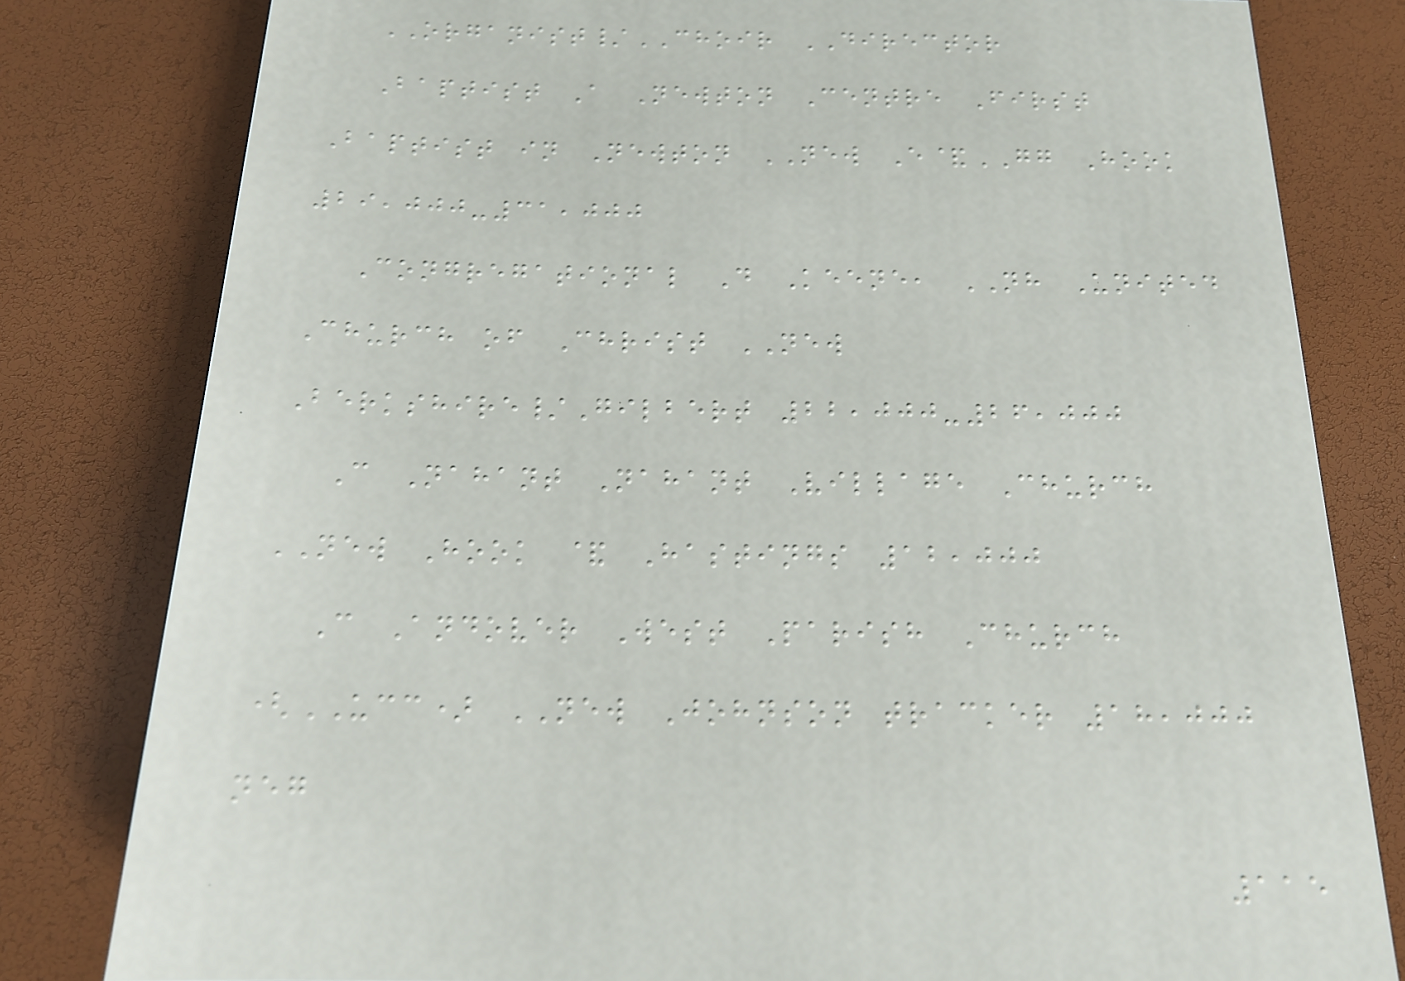ORGANIST/CHOIR DIRECTOR
Baptist A Newton Centre First
Baptist in Newton NEW E&GG Hook
29,000-31,000
Congregational D Keene, NH United
Church of Christ NEW
Berkshire/Gilbert 22,000-26,000
C Nahant Nahant Village Church
NEW Hook & Hastings 12,000
C Andover West Parish Church
(UCC) NEW Johnson tracker 18,000
neg
115
